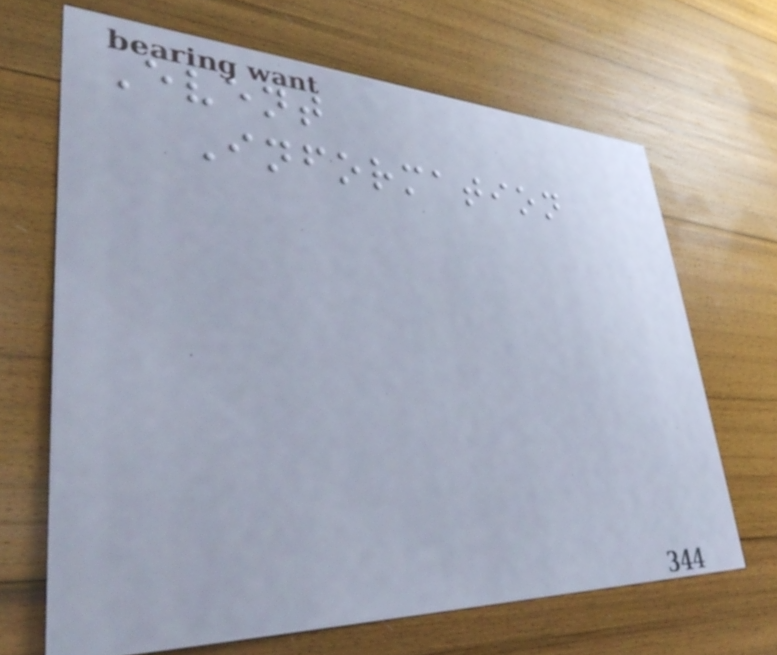Event
Information
